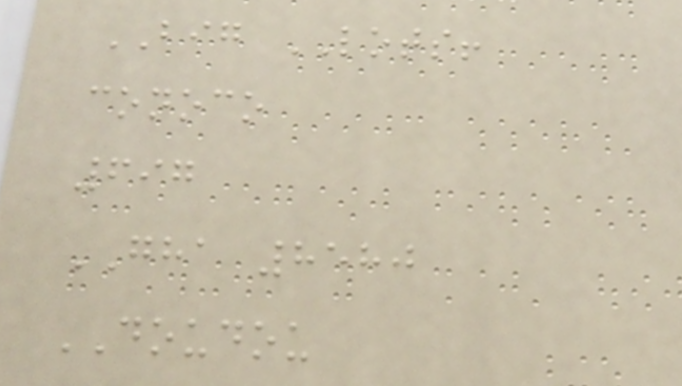BIG LOTS!
conoco
697
GHA 8580
DOUDOU
